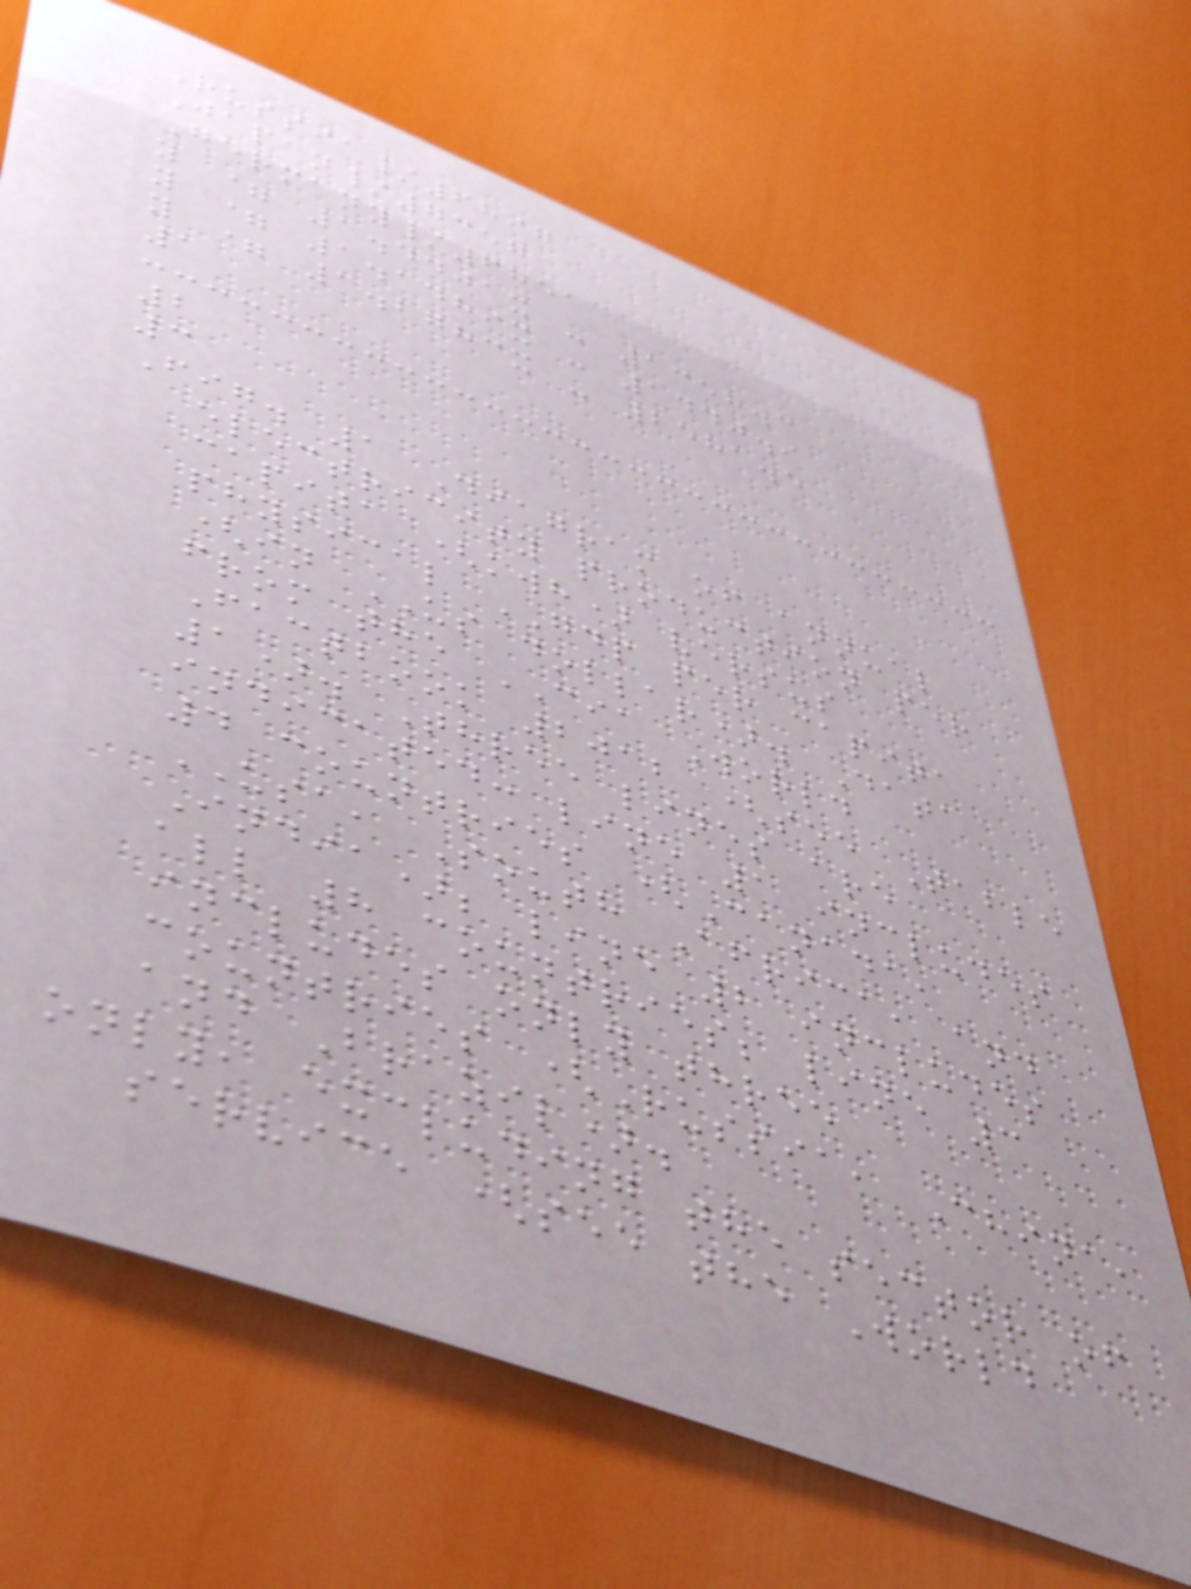Russia/6897
Japan/7357
Germany/6851
y = 1.4401x - 1358.3
y = 1.1489x - 1440.9
y = 1.2783x - 2581.5
1
2
3
Fig. 1 Diagram of annual
electricity production per
capita (kwh) versus
physical GDP per capita
(in US dollar). Data
from the CIA World
Factbook 2012 (see Table
1). Three lines are
indicated: line 1 includes
4 countries (Canada,
USA, South Africa, and
India); line 2 includes
all 8 countries; line 3
includes only three
countries (Russia, China,
and Brazil).
only, excluding the sector of
service (see the World
